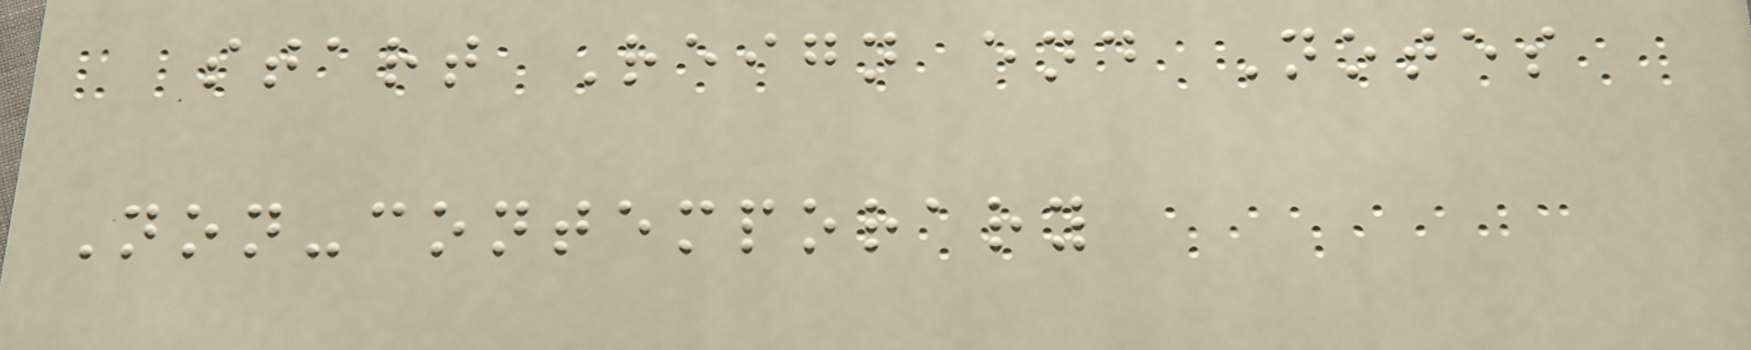start Reign end Notes
Non-contemporary
